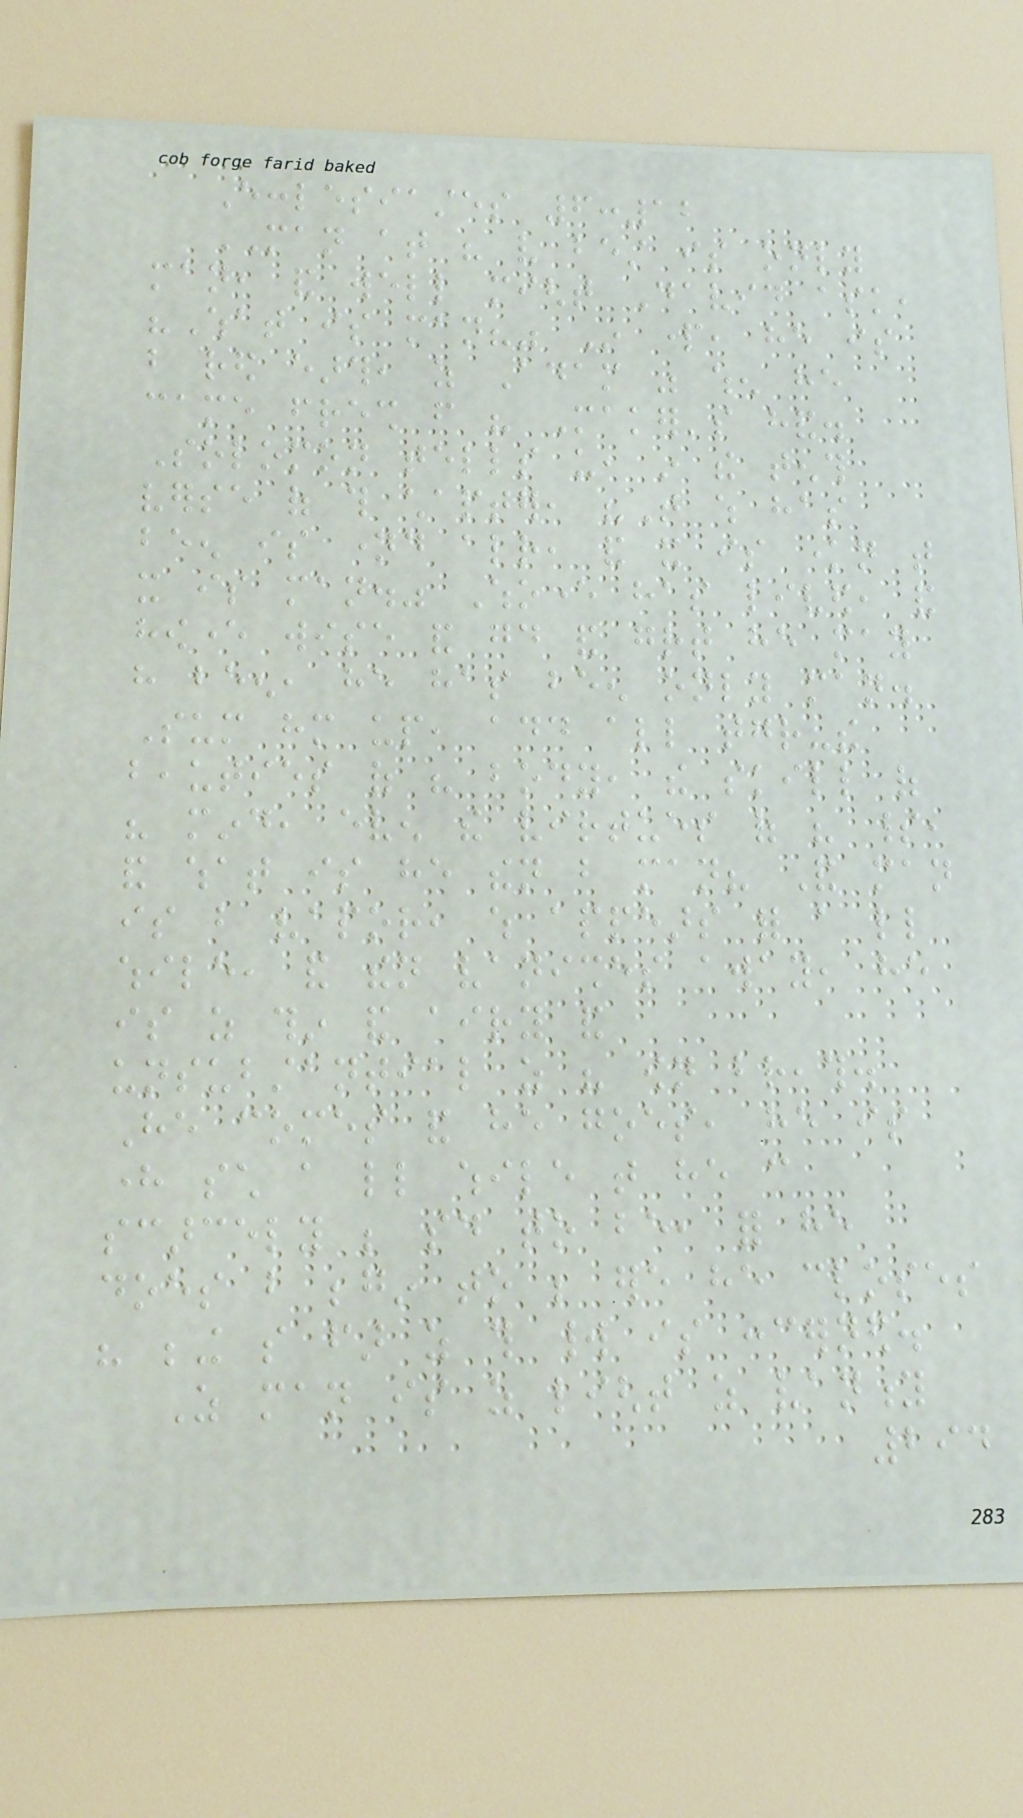Ecclesiastes 6:12
MAN at his very best is only
man, and well might David ask,
"What is man?" In part, he is
but red earth, as Adam was when he
came fresh from his Maker's hand.
Solomon tells us, in the tenth
verse of this chapter, "That which has
been is named already, and it is known that
it is man." Whoever has lived, and
however wise and good and great he may
have been, he has been only man.
Sum him up, add all together-the
beauties of his body, the skill of
his mind, even the virtues of his spirit,
and what is he then but man? And man
is but vapor, which appears for a little
while, and then vanishes away, he
is as thin and airy and
unsubstantial as his own breath.
He comes and he goes, he is
here such a little while that he can
scarcely be said to be, for he
does but begin to be ere he closes
his being so far as this world is concerned.
As man is as light as vanity
294
